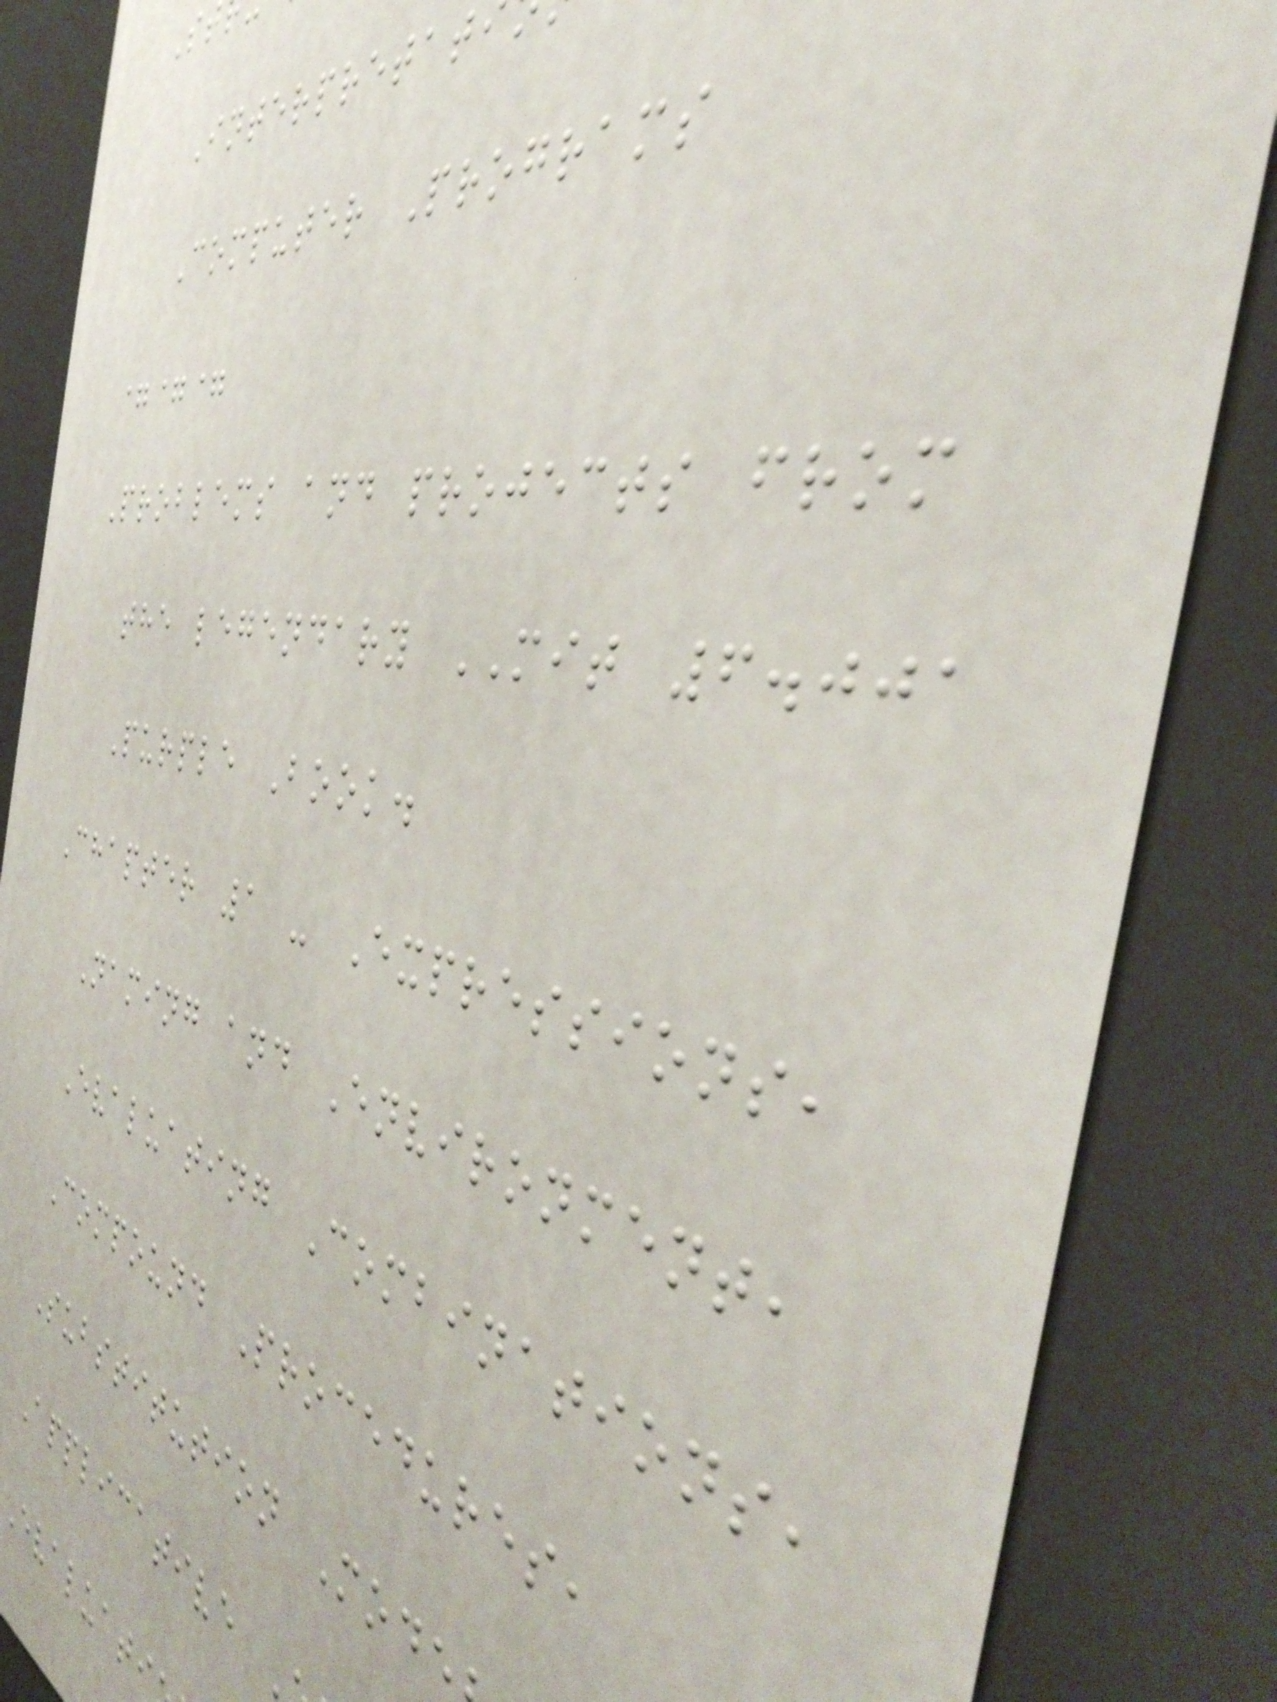Interpretat
Computer Programs
===
Problems and projects from
the legendary MIT 6.001
Purple Book.
Chapter 1 - Expressions,
Naming and Environment,
Evaluating Combinations,
Compound Procedures,
Substitution Mode
Applicative
Evaluati
